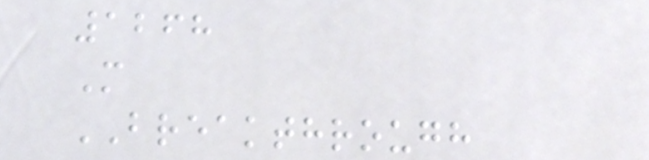1268
M
BREAKTHROUGH
